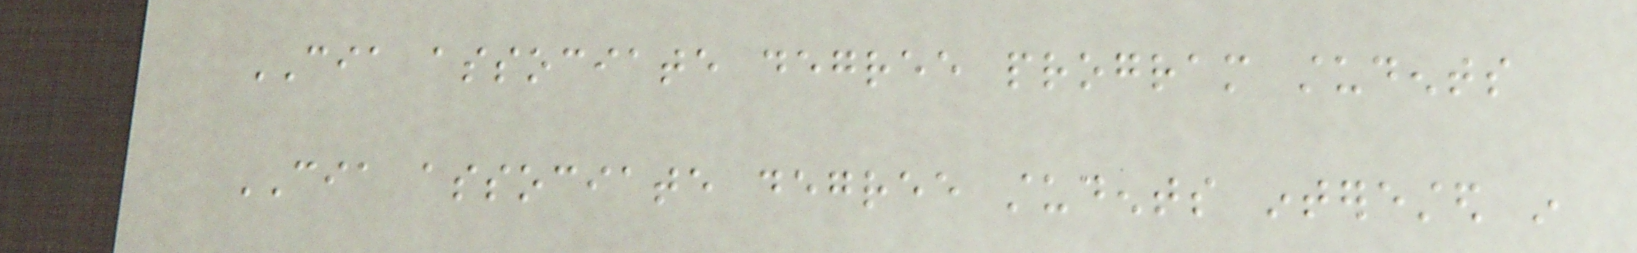CIA associate degree program students
CIA associate degree students interested in
